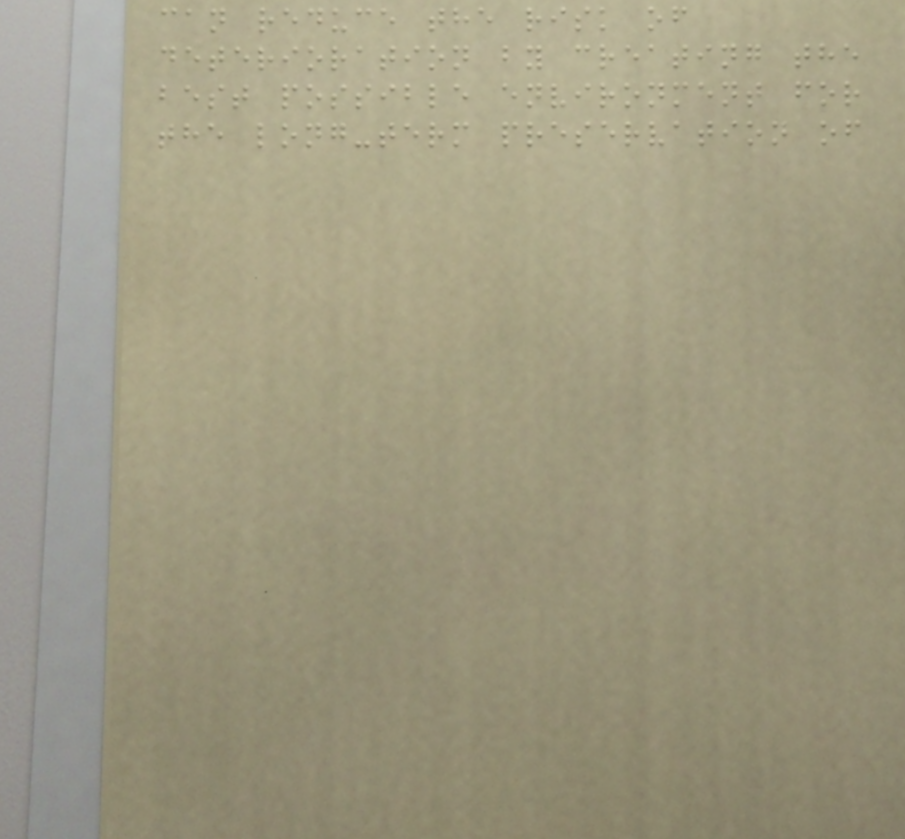can reduce the risk of
deterioration by creating the
best possible environment for
the long-term preservation of
